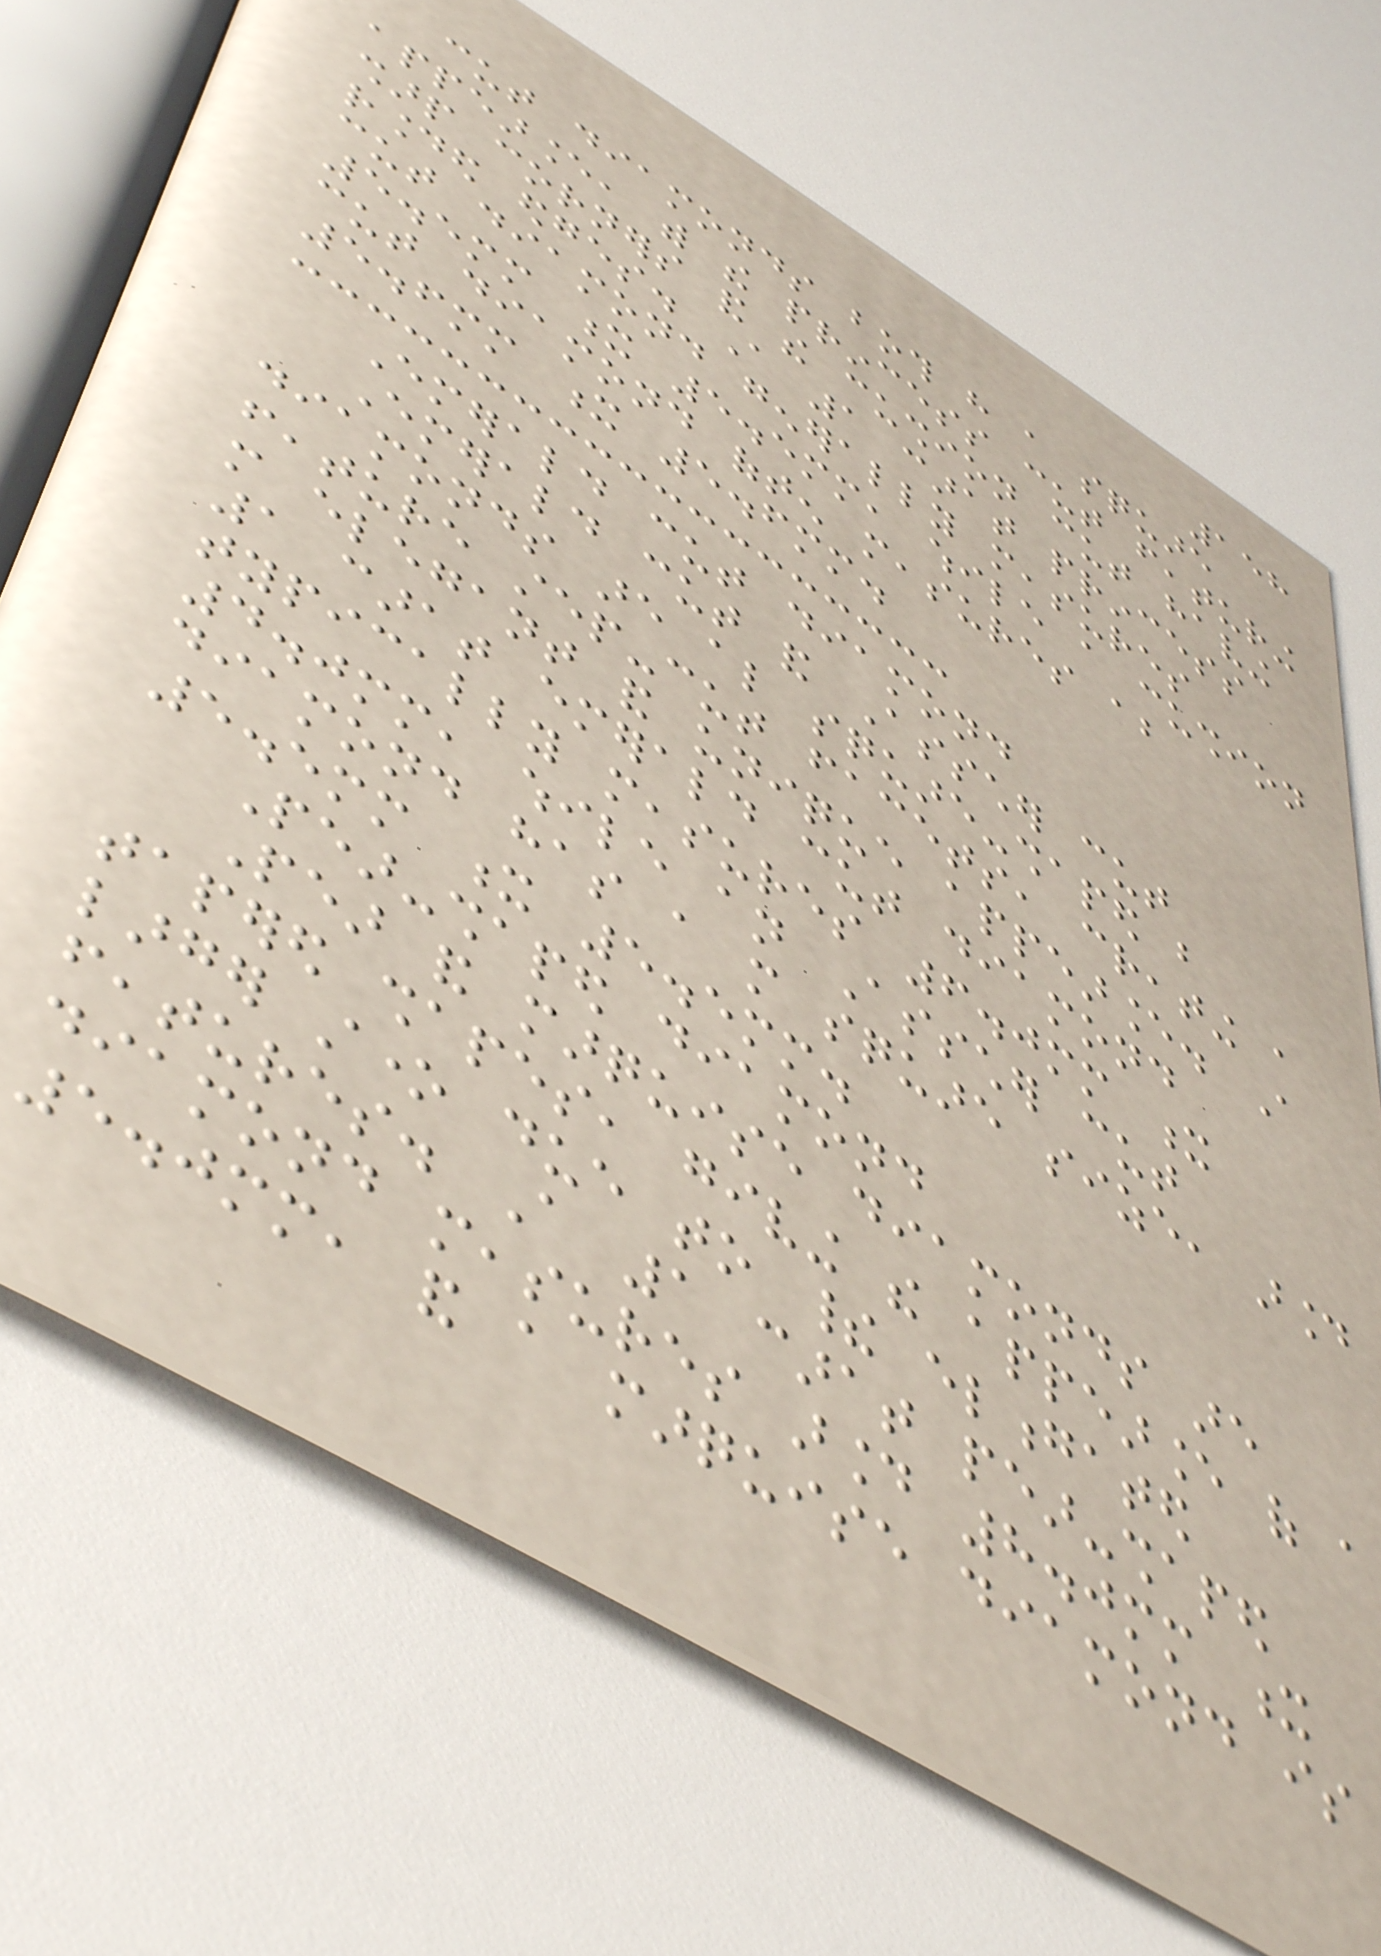158
cut diamonds both have a square
appearance, with the princess cut featuring
sharp corners and the cushion cut having
rounded edges. A 1 carat princess
cut diamond generally measures
5.5mm x 5.5mm, while a cushion
cut diamond often measures about
5.6mm x 5.6mm.
Emerald cut diamond
Emerald cut and Asscher cut
diamonds are also square-shaped but
feature step-cut facets, creating a
more elegant and unique appearance. A
1 carat emerald cut diamond
typically measures 6.0mm x
4.0mm, while an Asscher cut
diamond has a more square size, around
5.5mm x 5.5mm.
Pear-shaped diamond
Pear and marquise diamonds are
tapered shapes, giving the appearance of a
larger stone due to their elongated
features. A 1 carat pear-shaped
diamond measures around 8.0mm x
5.0mm, and a marquise diamond is
